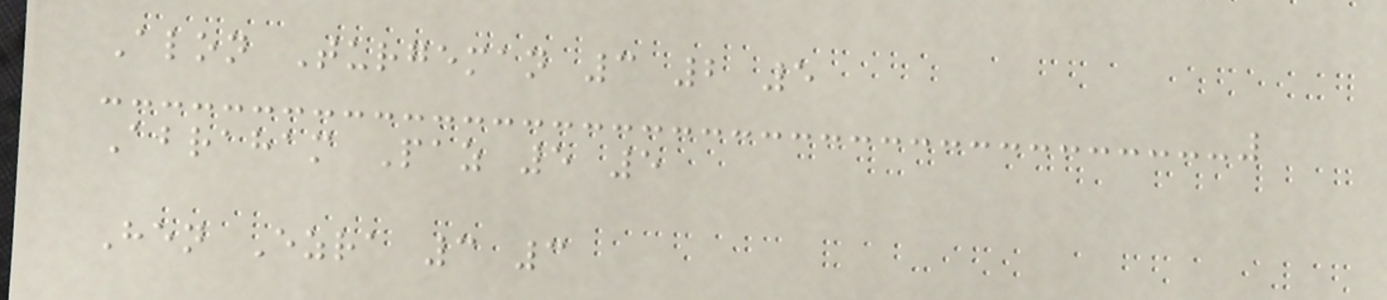Alon Turgeman 3 2 5
Abraham Paz 5 5
Hen Ezra 3 3
